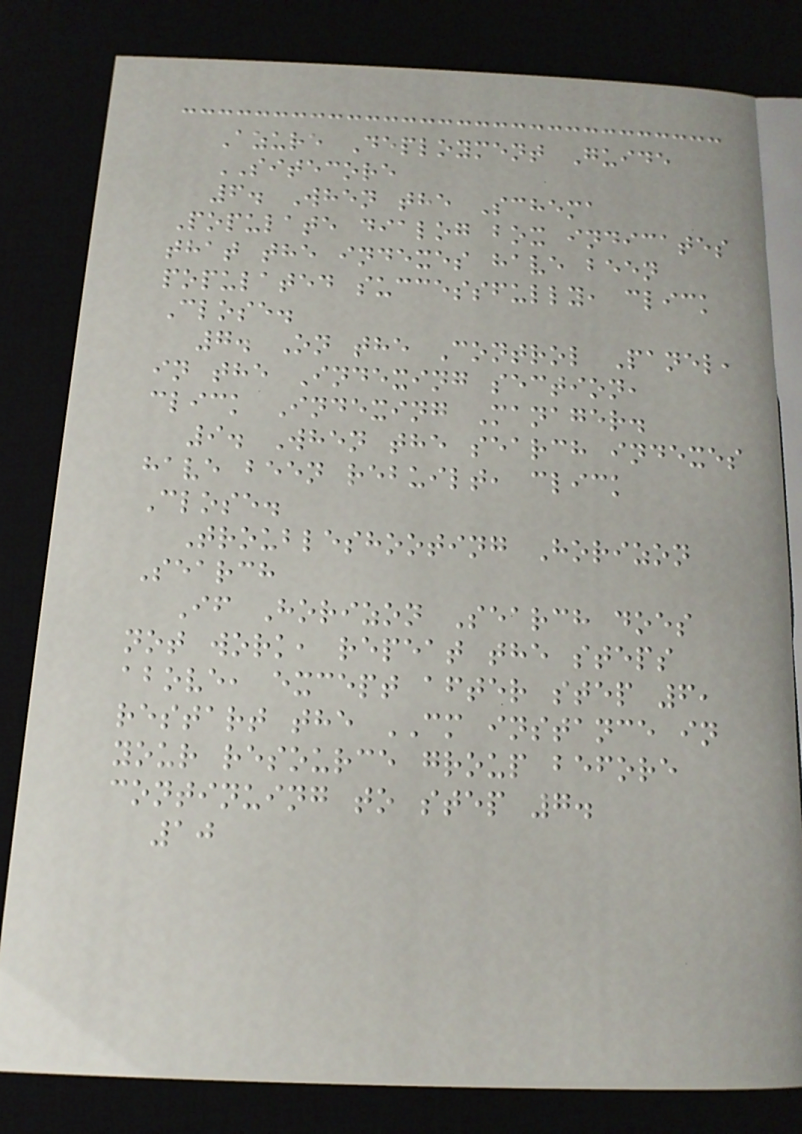Azure Deployment Guide
SITECORE
6. When the Schema
Populate dialog box indicates
that the indexes have been
populated successfully, click
Close.
7. On the Control Panel,
in the Indexing section,
click Indexing Manager.
9. When the search indexes
have been rebuilt, click
Close.
Troubleshooting Horizon
Search
If Horizon Search does
not work, repeat the steps
above, except after step 6,
restart the CM instance in
your resource group before
continuing to step 7.
10
